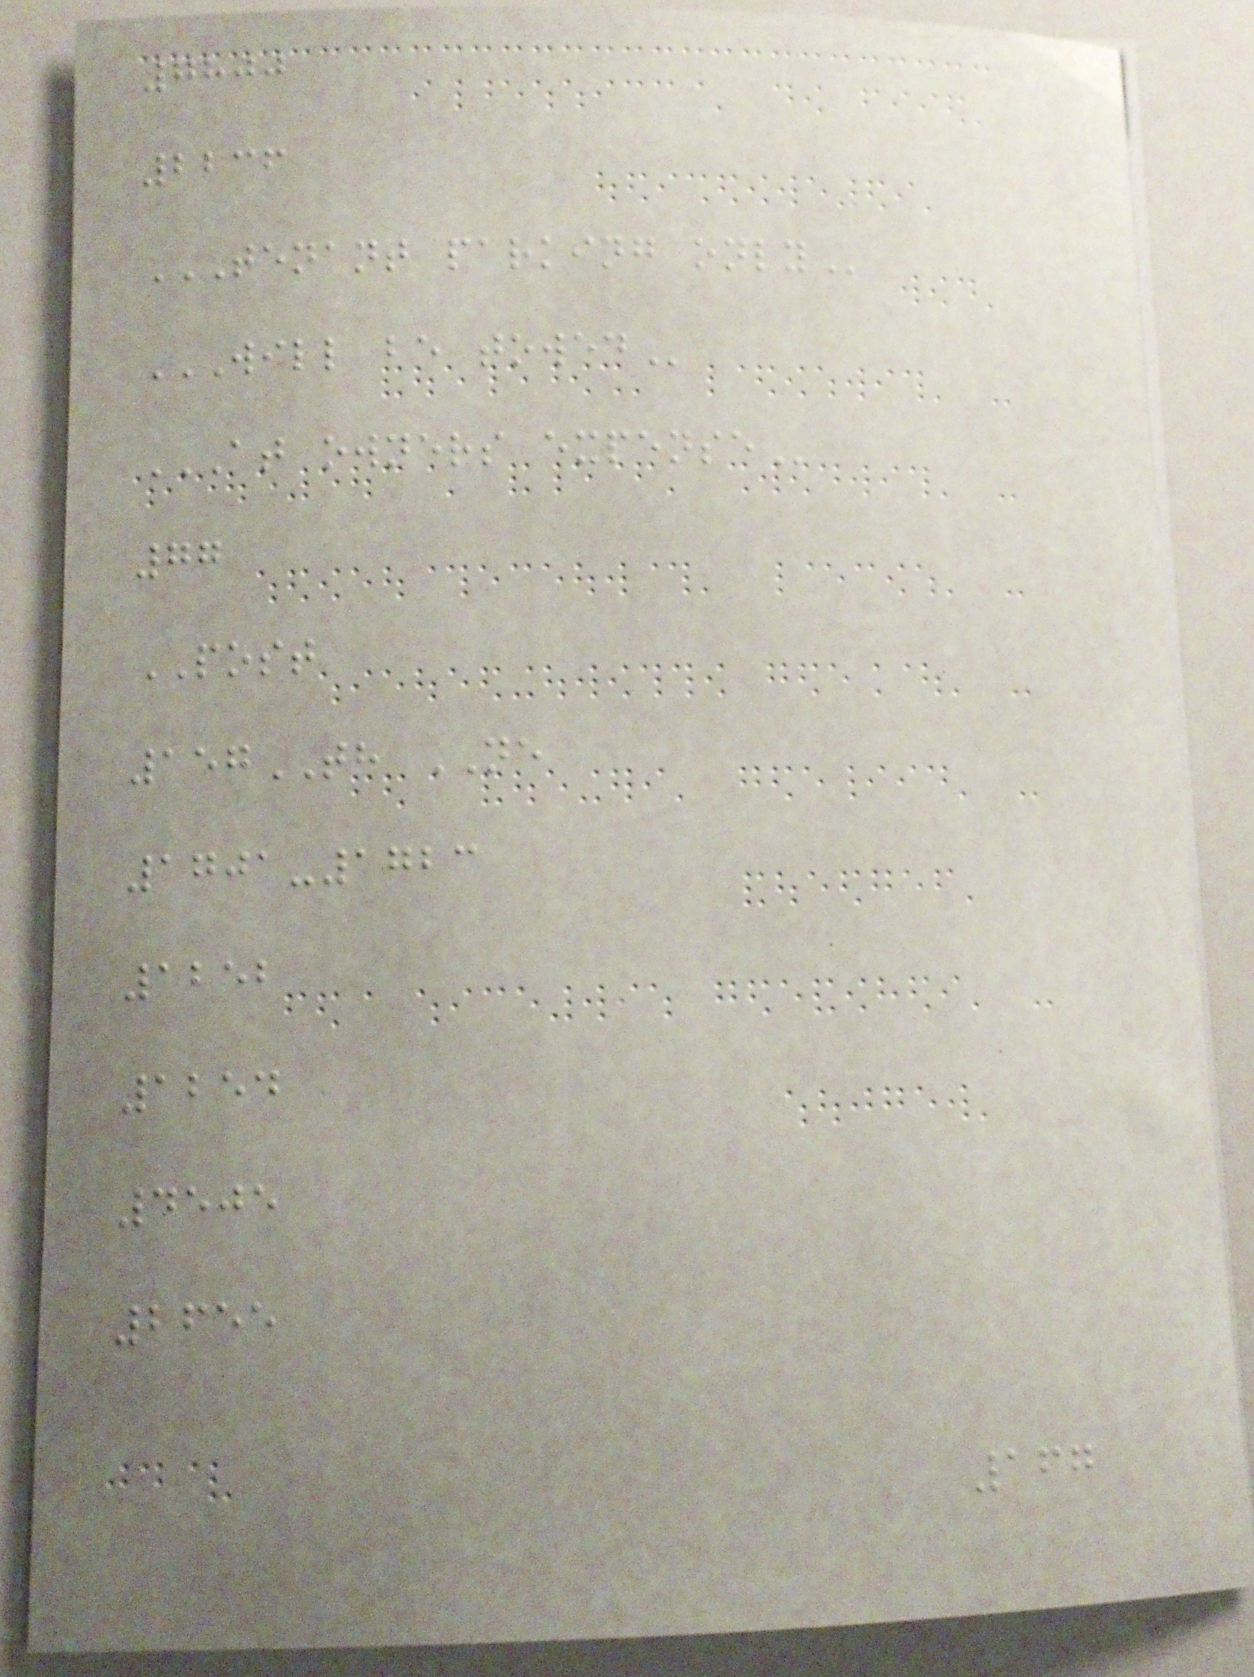7800
2236
TENANT PARKING ONLY
WILL BE TOWED
AT OWNERS EXPENSE
77
POST
157TH NE
1701-1723
1252
1254
4505
2655
167
